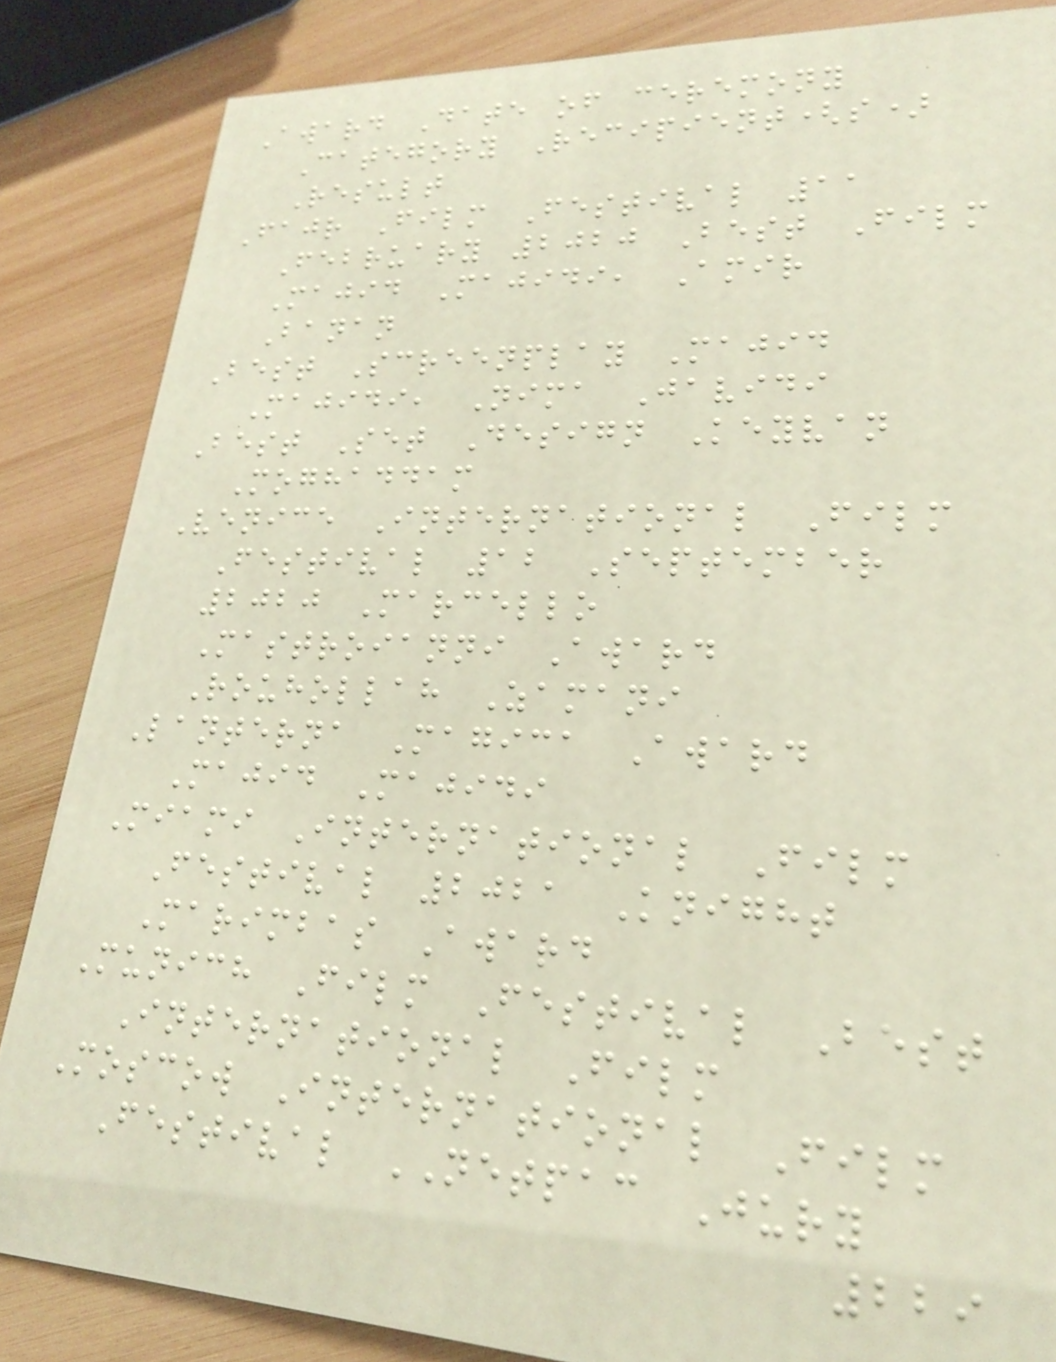Award Date of ceremony
Category Recipient(s)
Result
Fajr Film Festival 11
February 2020 Best Film
Majid Majidi, Amir
Banan
Best Screenplay Majid
Majidi, Nima Javidi
Best Set Design Keyvan
Moghaddam
Venice International Film
Festival 12 September
2020 Marcello
Mastroianni Award
Rouhollah Zamani
Lanterna Magica Award
Majid Majidi
Miami International Film
Festival 2021 Knight
Marimbas Award
Munich Film Festival Best
International Film
Moscow International Film
Festival NETPAC Jury
229
